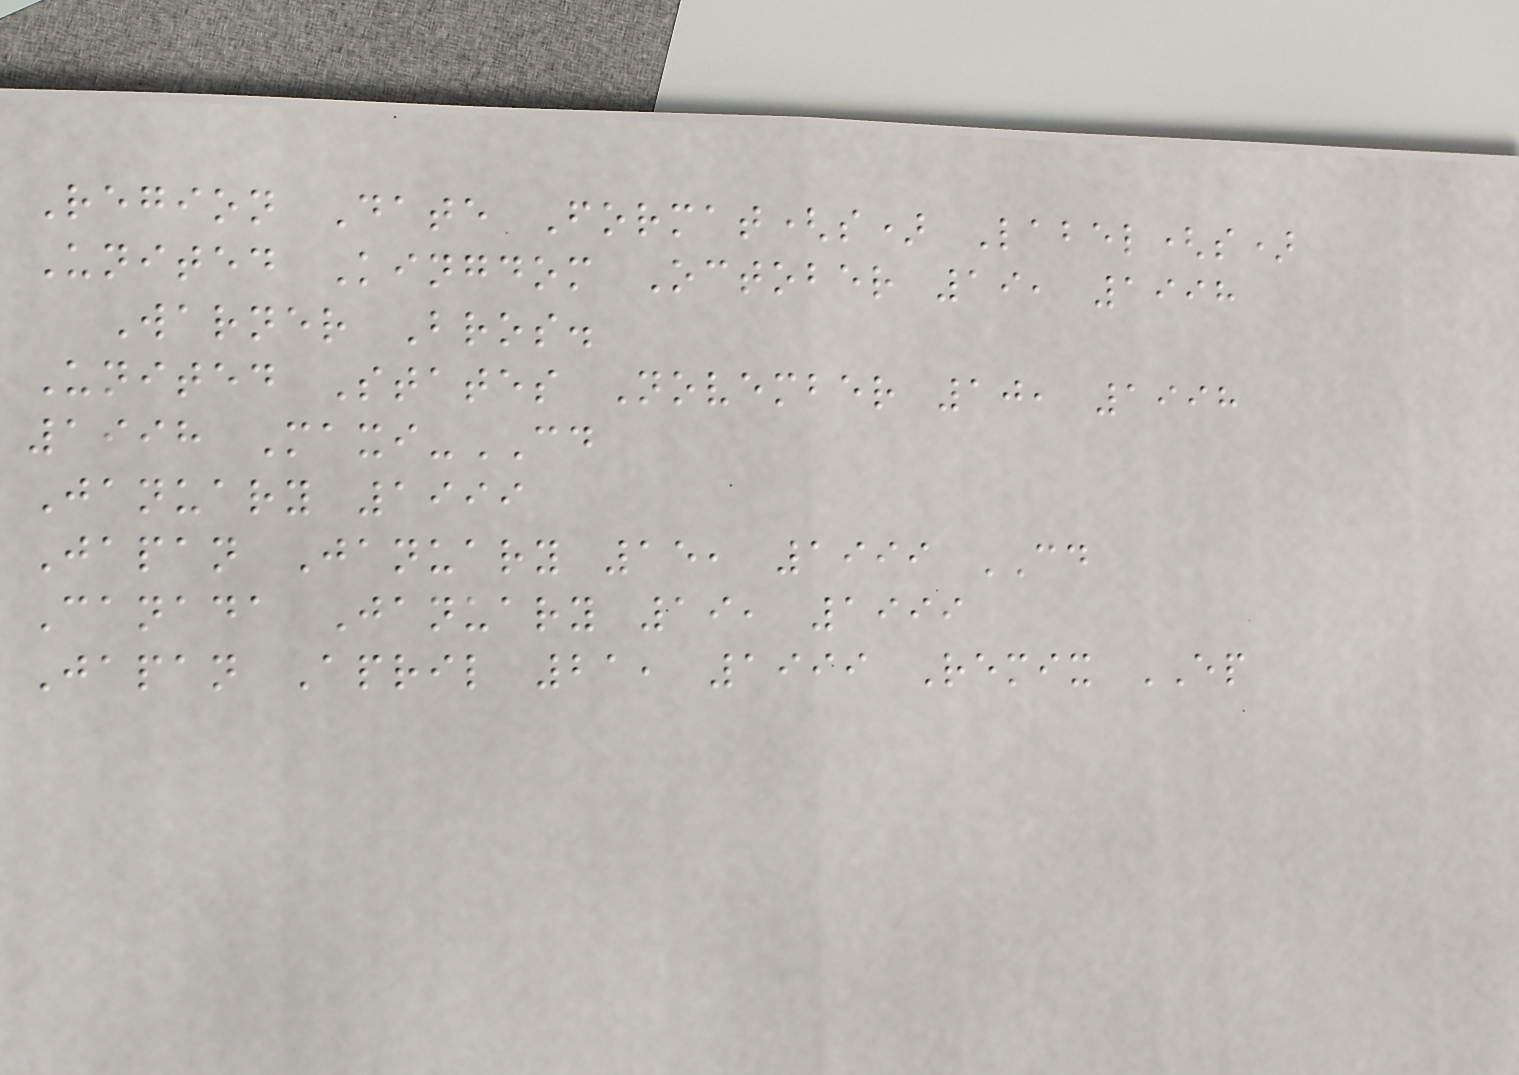Region Date Format(s) Label(s)
United Kingdom October 19, 1998
Warner Bros.
United States November 10, 1998
1998 Maxi-CD
January 1999
Japan January 15, 1999 CD
Canada January 19, 1999
Japan April 21, 1999 Remix EP
